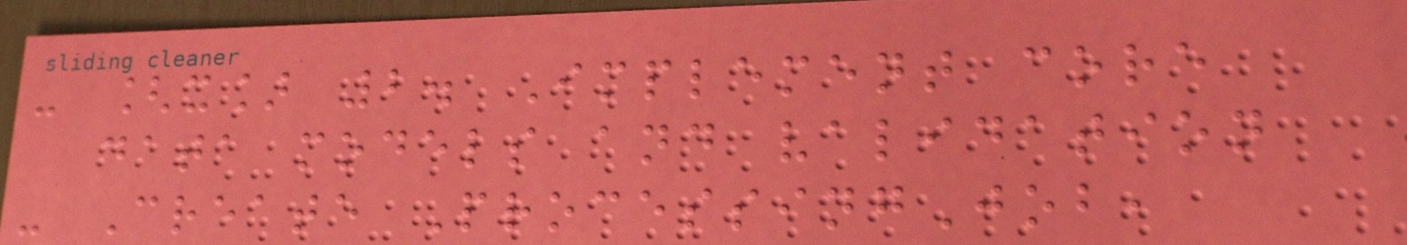- [x] 2. Implement core
data models and validation
- Create ProcessingJob,
